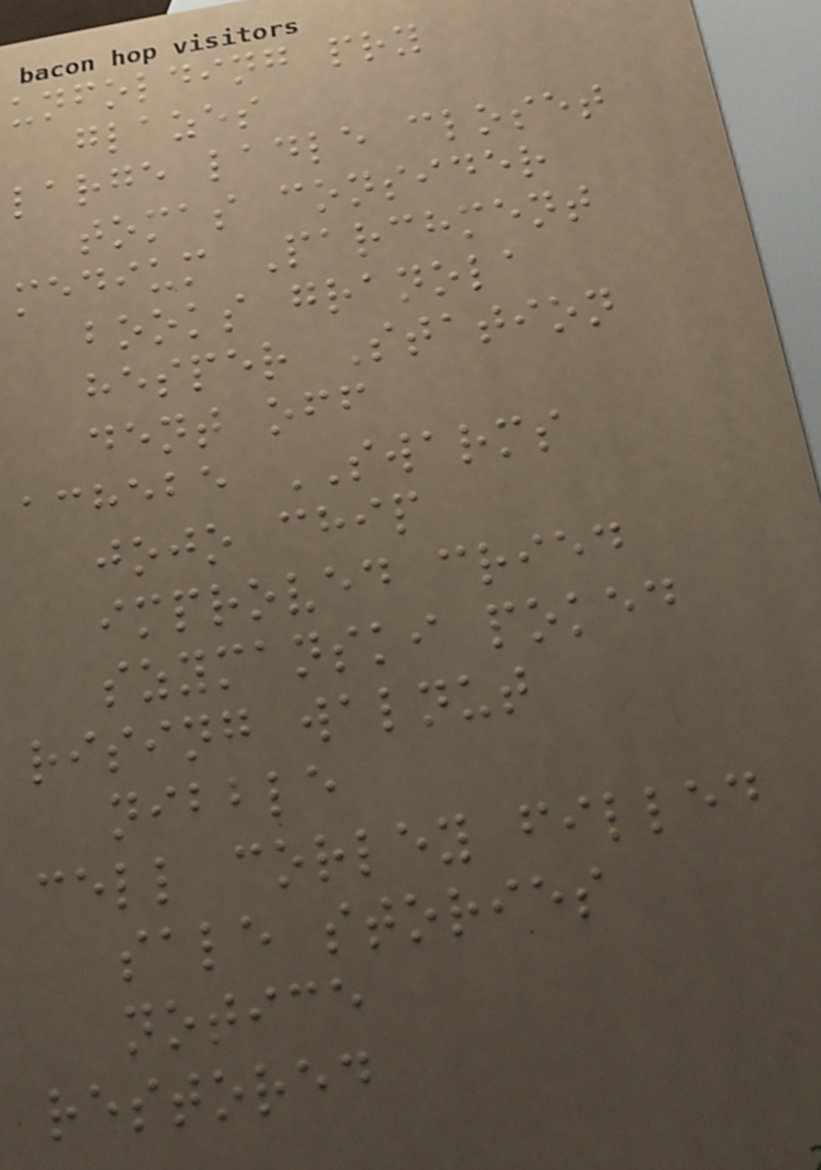unfolding pry
glazes
large ladle closet
tomas consider
medium Parchment
books granola
hesper Station
dent off
achebe SWARMS
jojo chip
improved cried
szymanski poked
rising walnut
nibble
cell corley filled
sale stories
notice
restored
